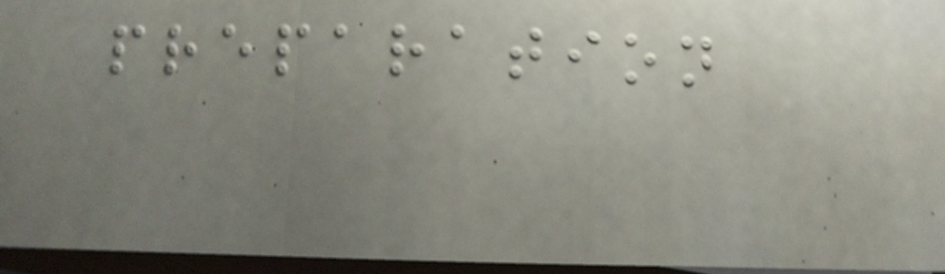preparation
